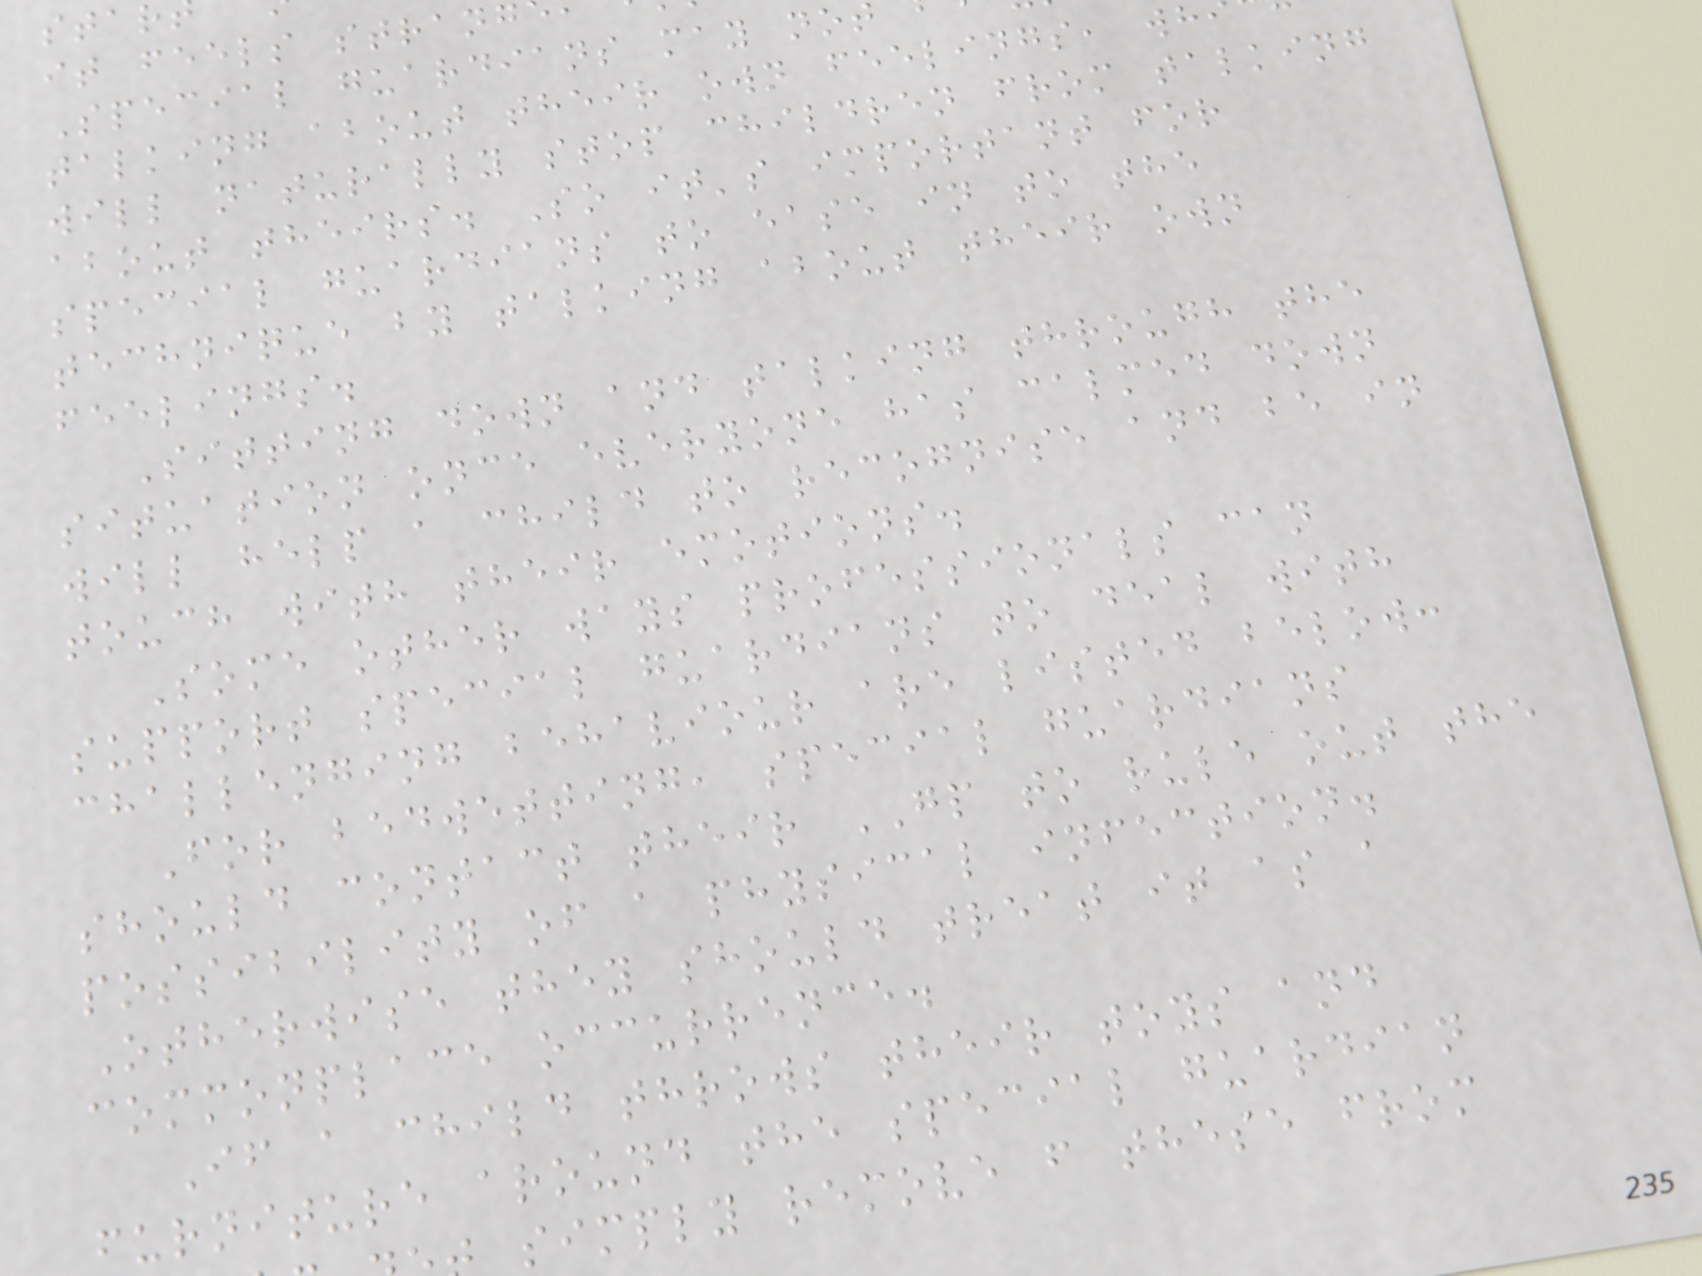it feels strang
Special guardians may no
talking about their own feelings, wh
will naturally stop children from talking
about theirs. So it's important for
special guardians to ease in to the
technique by talking about their own
feelings.
Sitting down and talking through the
situation once everyone has calmed down
will help a child to recognise and be in
touch with their emotions.
Some other ways professionals can
support special guardians to deal with
challenging behaviour are listed below:
For bedwetting, special guardians
should contact their GP to rule out the
possibility of a physical infection.
Otherwise they should treat it as a
commonplace occurrence.
If a child throws their toys and
furniture around the special guardian
simply remove f these from
